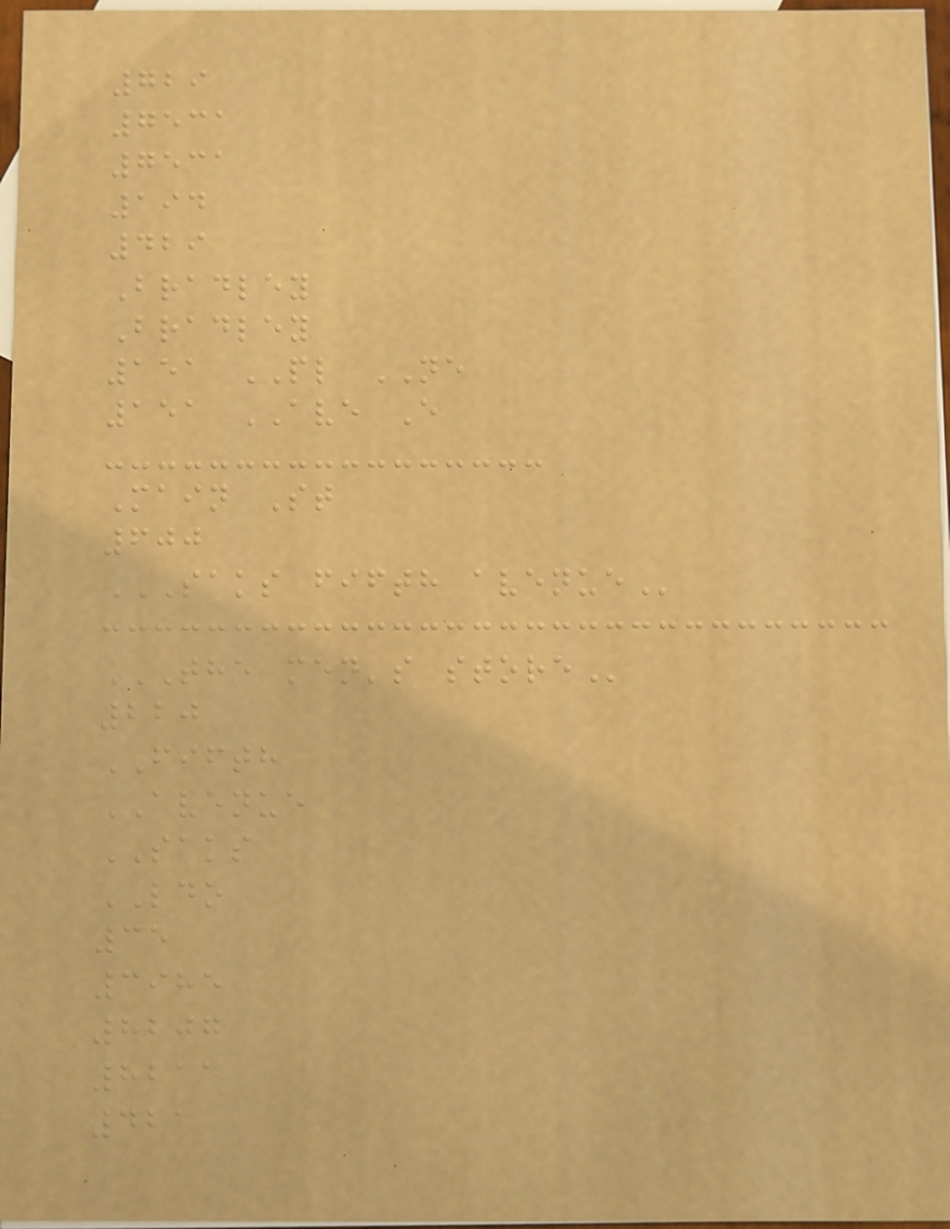729
7531
7531
194
429
Bradley
Bradley
151 PL NE
151 AVE E
Main St
600
SAKS FIFTH AVENUE
THE MEN'S STORE
220
FIFTH
AVENUE
SAKS
LDO
35
3985
8207
8211
421
